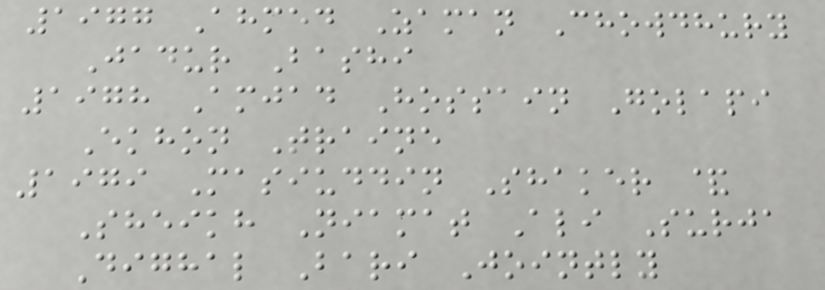1977 Ahmed Zaman Chowdhury
Jadur Bashi
1978 Amjad Hossain Golapi
Ekhon Traine
1979 Masiuddin Shaker &
Sheikh Niamat Ali Surja
Dighal Bari Jointly
